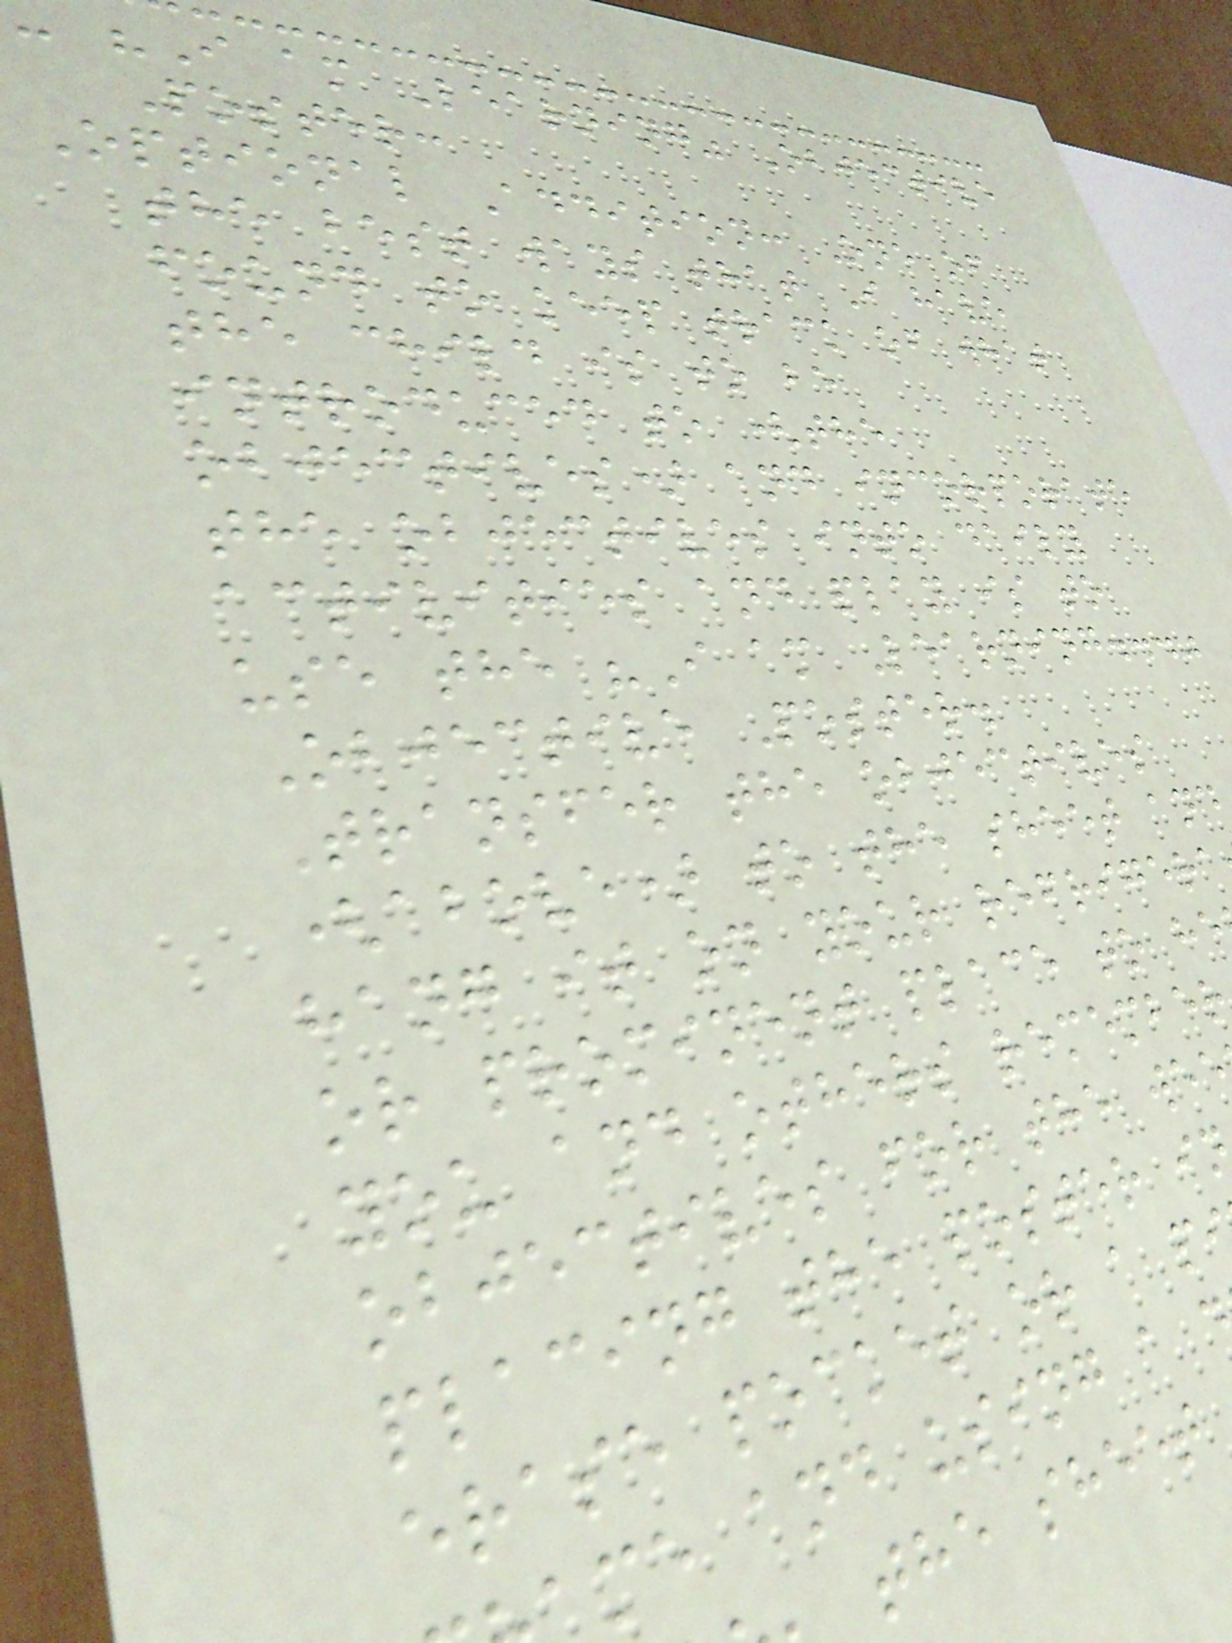"I am Learning" Objective
Poster:
Optional Addition: One of
the best ways that I have
found to keep track of what
the child is to be
introduced to (the
objectives) and incorporate
the objectives into daily
activities and play is to
use the "I am Learning..."
Objective Poster.
Transfer the objectives
(above) to the sheet and
hang it on your refrigera
or prominent place to he
you and others remember
objectives for the we
placing the poster i
erase pocket or a p
me and using a
the sheet
